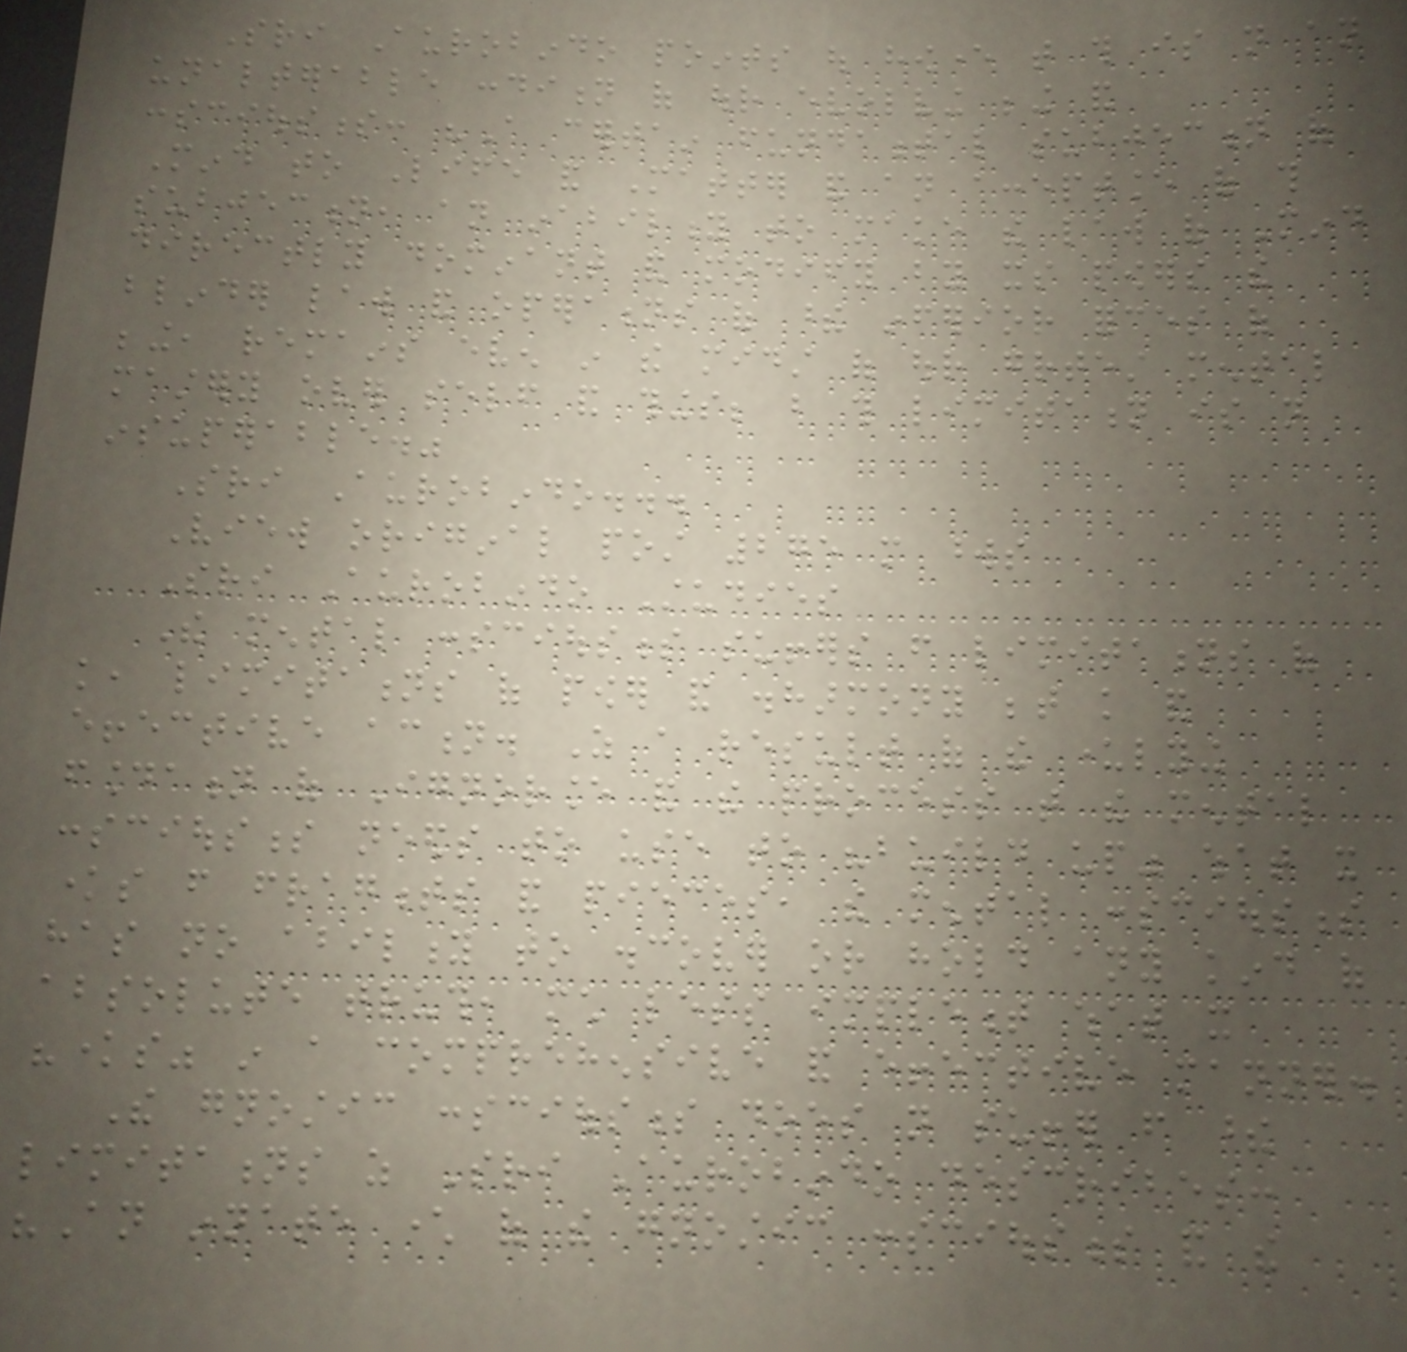Sri Aurobindo points out however that this is not an
unalterable condition of our evolving being and
consciousness: "A certain fundamental subjection of
Mind to Life and Matter and an acceptance of this
subjection, an inability to make the law of Mind
directly dominant and modify by its powers the
blinder law and operations of these inferior forces of
being, remains even in the midst of our greatest mental
mastery over self and things; but this limitation is not
insuperable."
Sri Aurobindo...
View original post 275 more words
Sri Aurobindo Studies
The mental consciousness suffers from limitations of
knowledge, limitations of power and disharmony between knowledge and
effective action. As a result of the underlying
foundation of Ignorance and the process that the mental
consciousness needs to use to "build up" what it
knows from fragments and pieces, the mental consciousness
has no ability to discover or hold any kind of
absolute truth, much less implement what it
"knows" in a comprehensive and effective manner.
The gnostic consciousness does not suffer from these
limitations as Sri Aurobindo describes:
"An innate character of the gnostic consciousness and the
